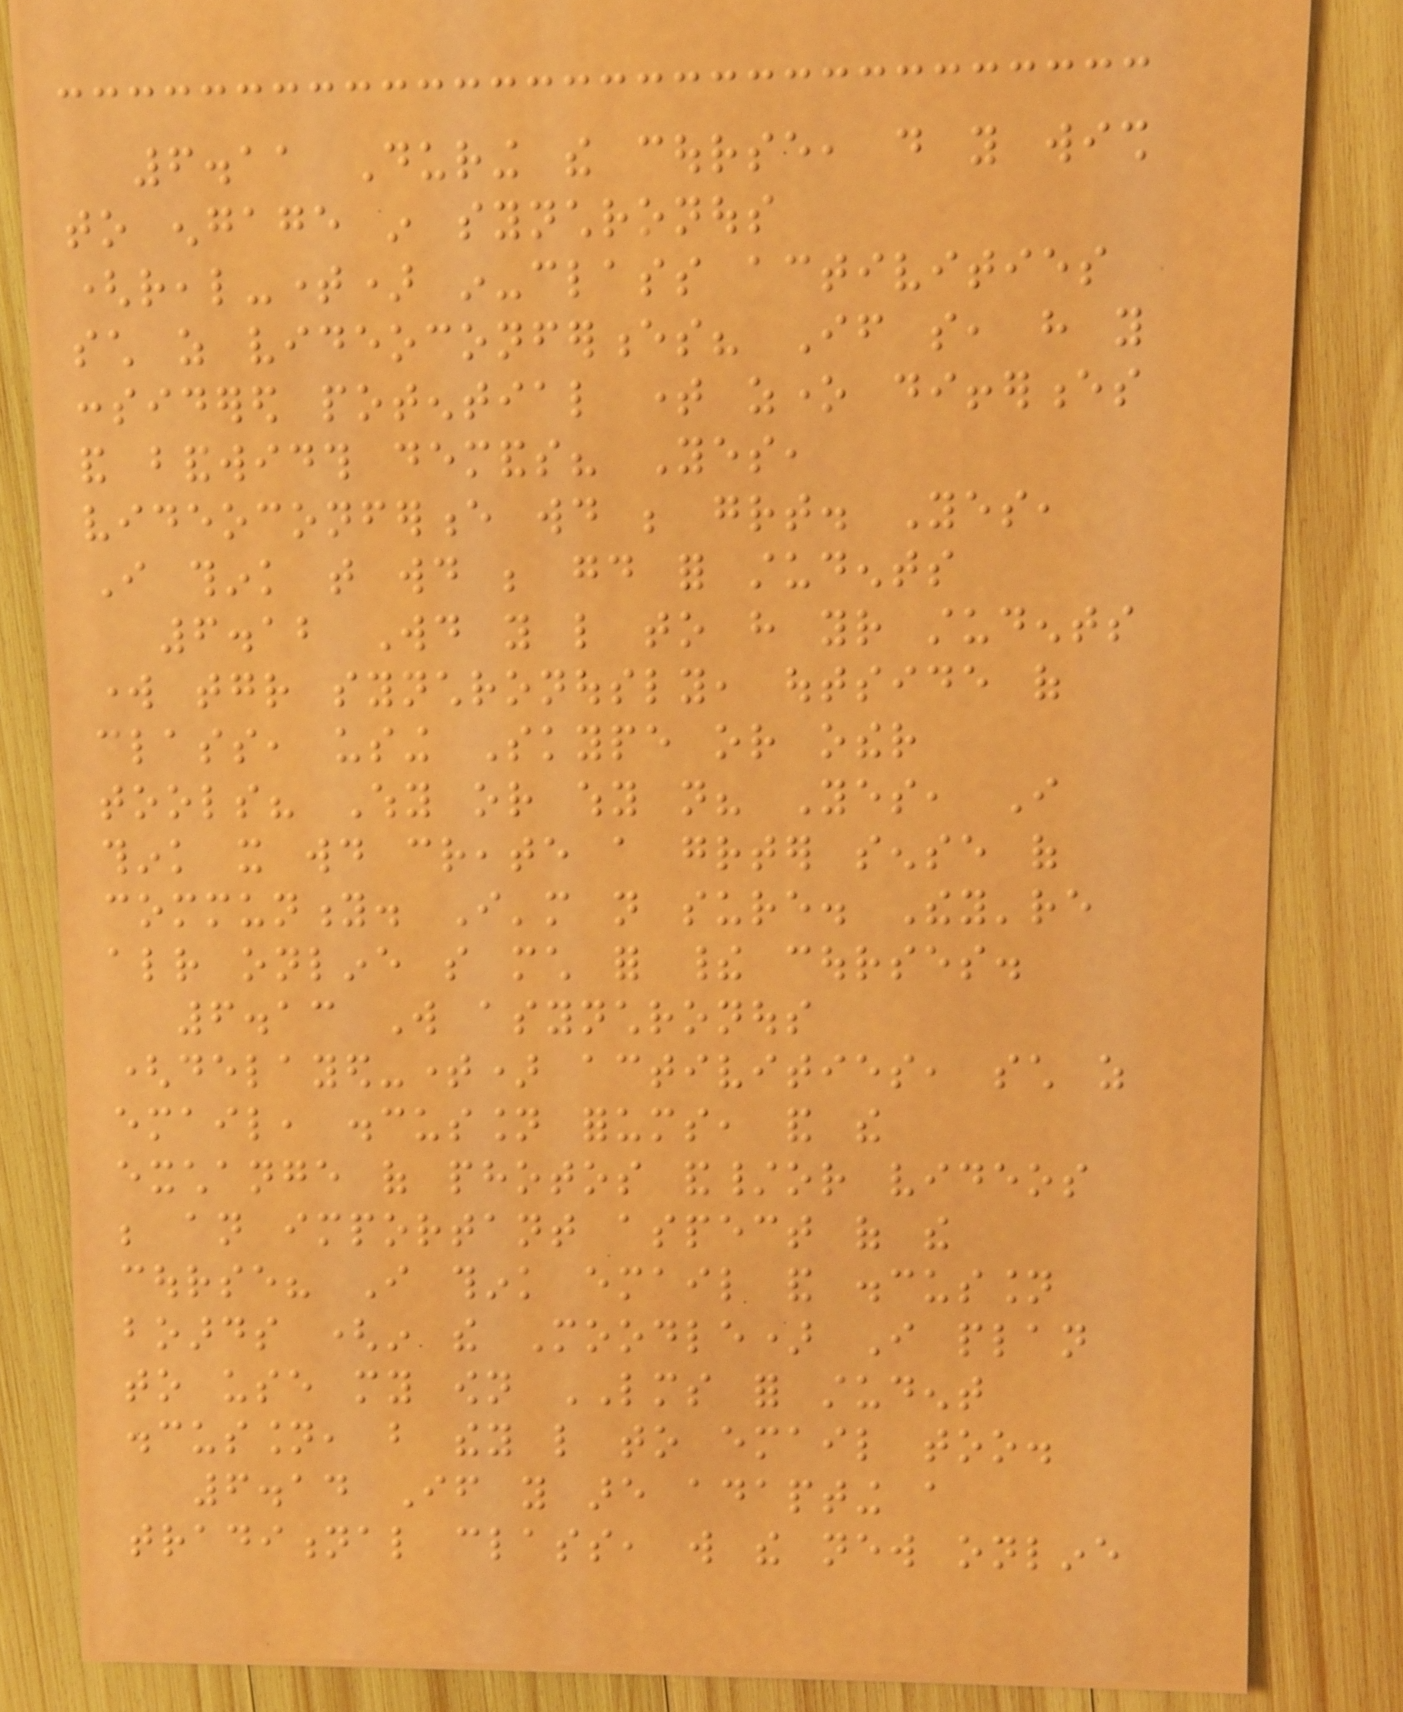6.11 During the course, do you wish
to engage in synchronous
(real-time) in-class activities
such as videoconferences? If so, have you
considered potential time zone differences
and bandwidth demands? Yes,
videoconference would be great. Yes,
I think that would be good for students
6.12 Would you like to have your students
work together synchronously, outside of
class, using Skype or other
tools? Why or why not? Yes, I
think it would create a greater sense of
community. I'm not sure. They're
already online so much for their courses.
6.13 Will asynchronous
(delayed-time) activities, such as
email, discussion forums, and the
exchange of photos and/or videos
be an important aspect of the
course? I think email and discussion
boards (in the Moodle) I plan
to use my own LMS for student
discussion, but they like to email too.
6.14 If you are adapting a
traditional class, will the new online
